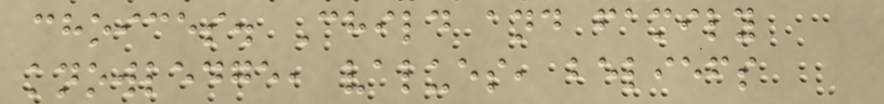choices. Child and family
knowledge, values, beliefs
